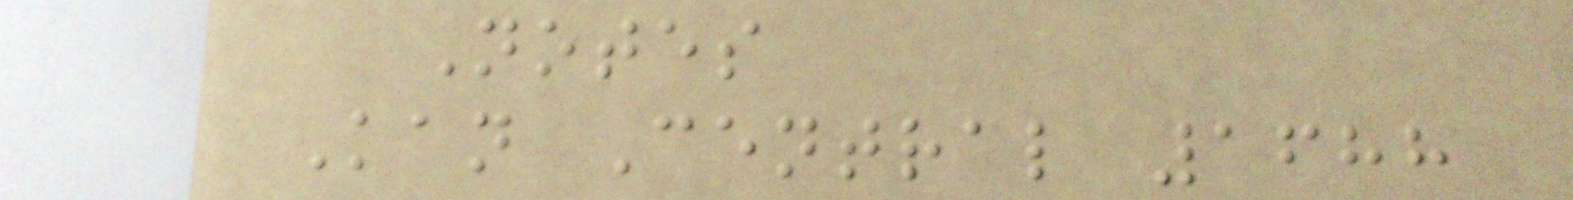Notes
Kan Central 1688
